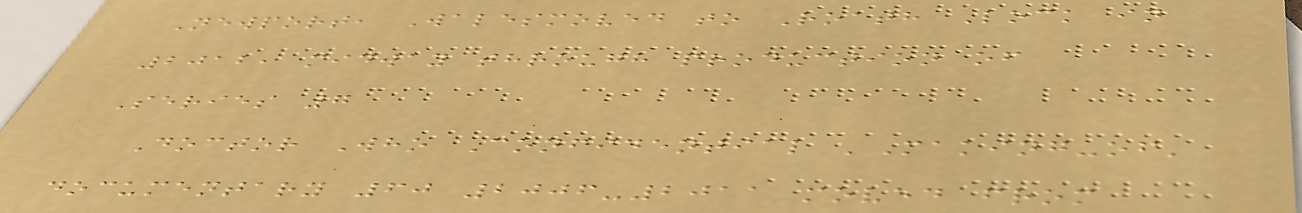Newport, Walesmoved to Roath Lock in
2012, midway through production of
Series 7
Doctor Who Confidential 'Making-of'
documentary 60 2006-2011 moved from
